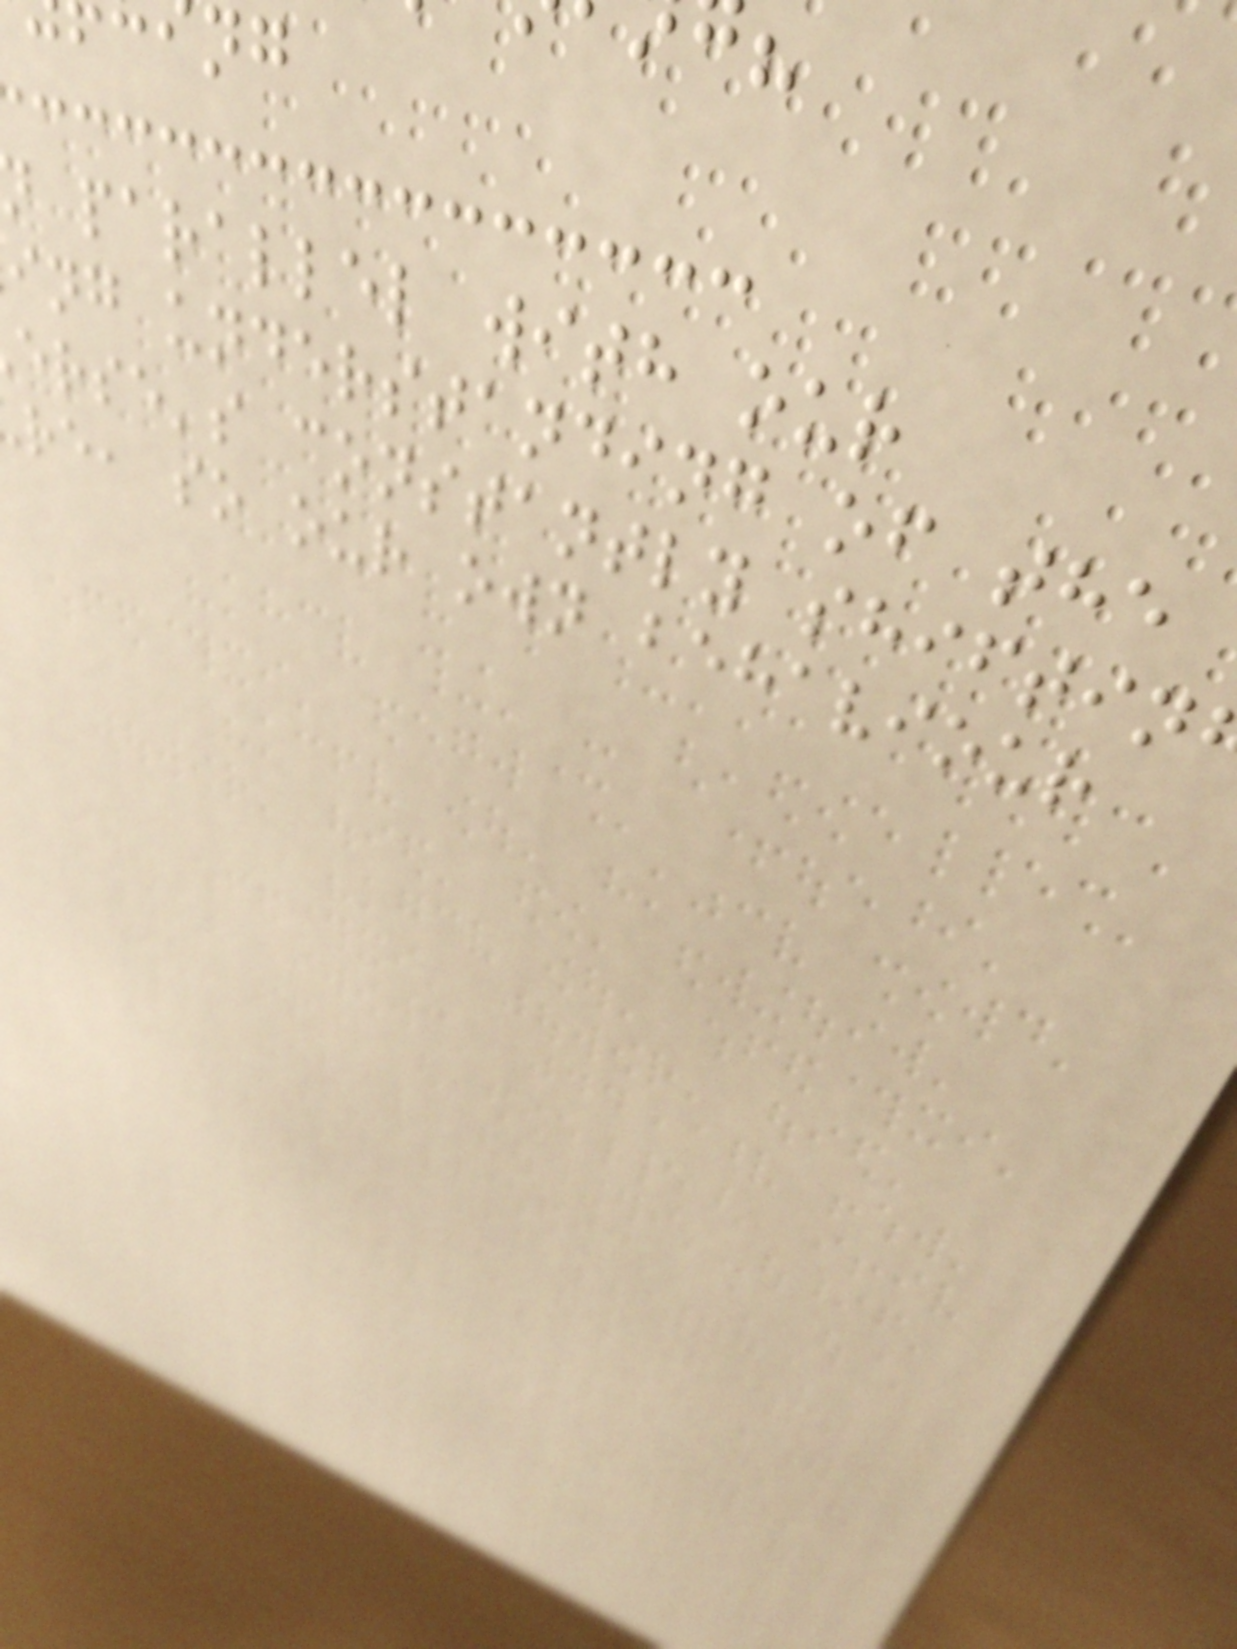parallel with our
ing understanding of the
erse's constantly shiftin
re, so our own behaviour
